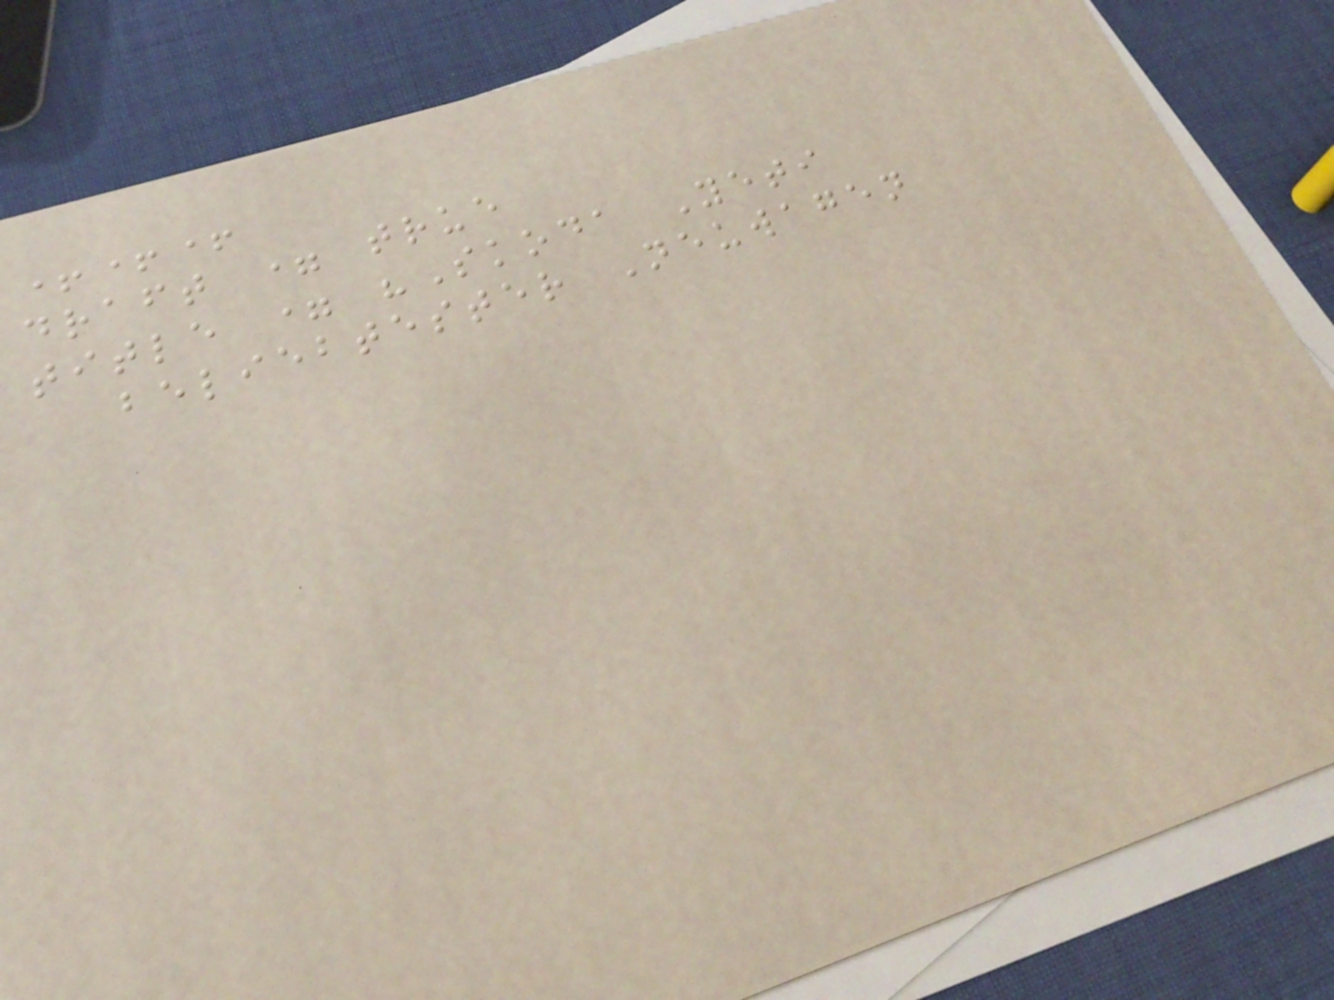+++
draft = true
title = "Skoda Yeti
beliebtester Neuwagen
